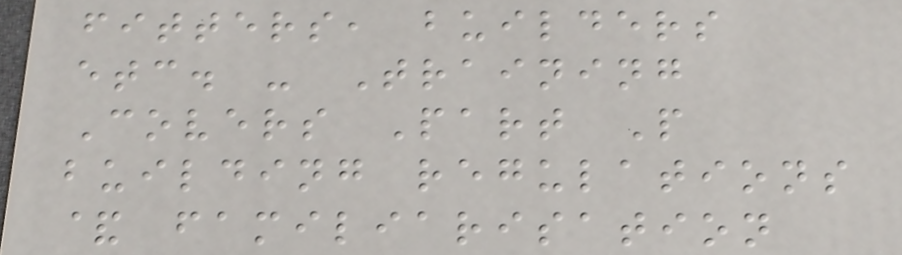fitters, builders
etc. - Training
Covers Part P
building regulations
& familiarisation
